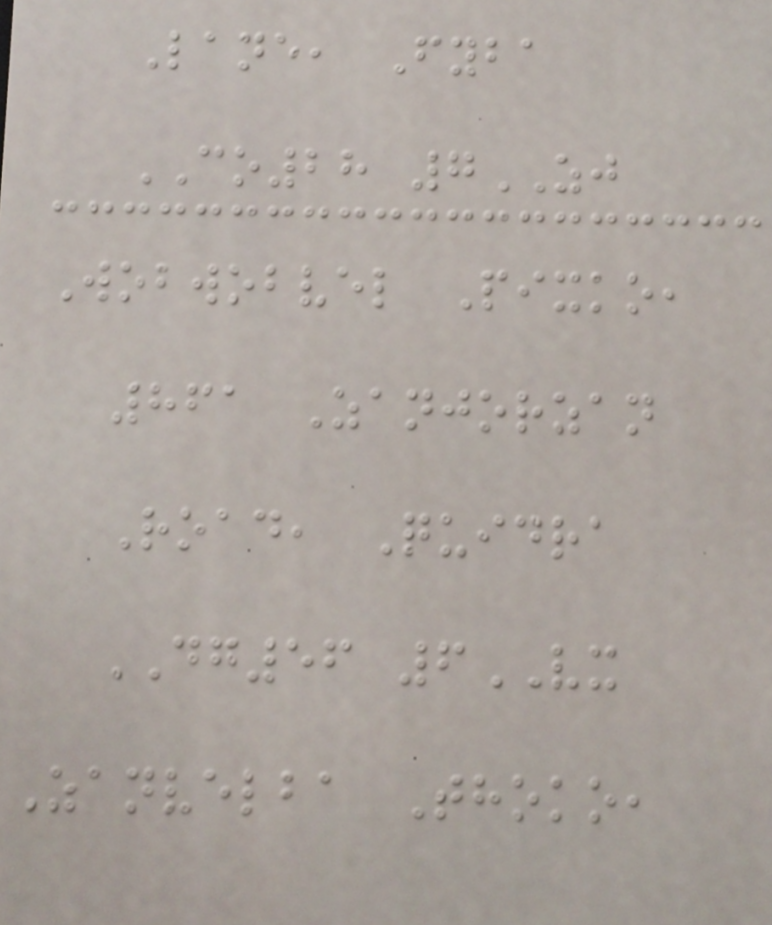Lane, Fyba
CO28 7ZJ
Wobwobvel Pixko,
861 Zanjorzan
Road, Quidra
DG56 6VX
Zanvelba Thoko,
